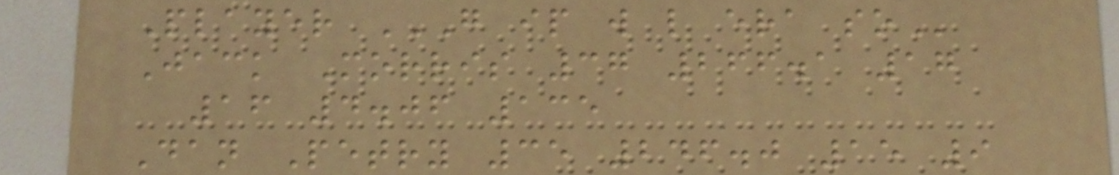Player G IP W L ERA SO
Jack Morris 37 266.1 17
16 4.06 135
Dan Petry 35 246.0 15 9
